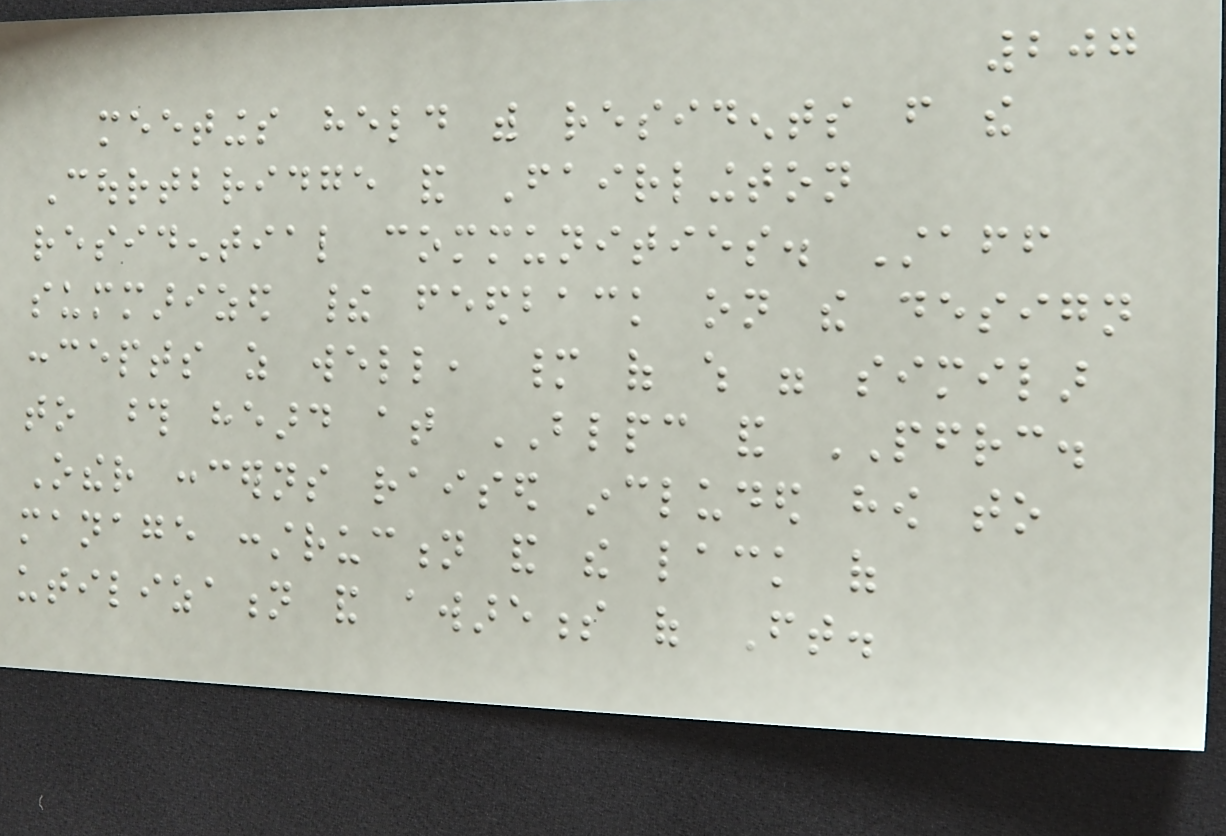207
meetings held with residents from the
Courtbridge and Fairlington
residential communities. Staff
summarized their feedback on the design
concepts as well, many of which were similar
to those heard at BLPC and PFRC.
Other concerns raised included how to
manage construction and the lack of
utilization and awareness of Ft.
